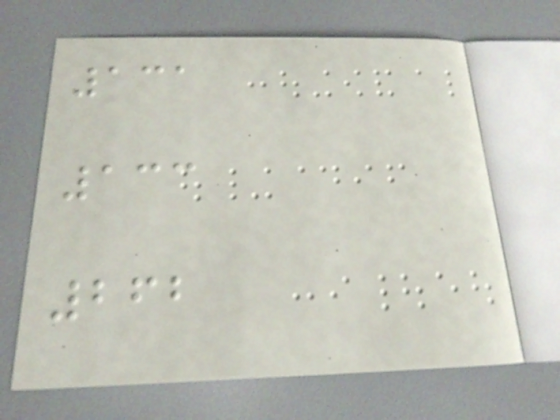131
133
262
